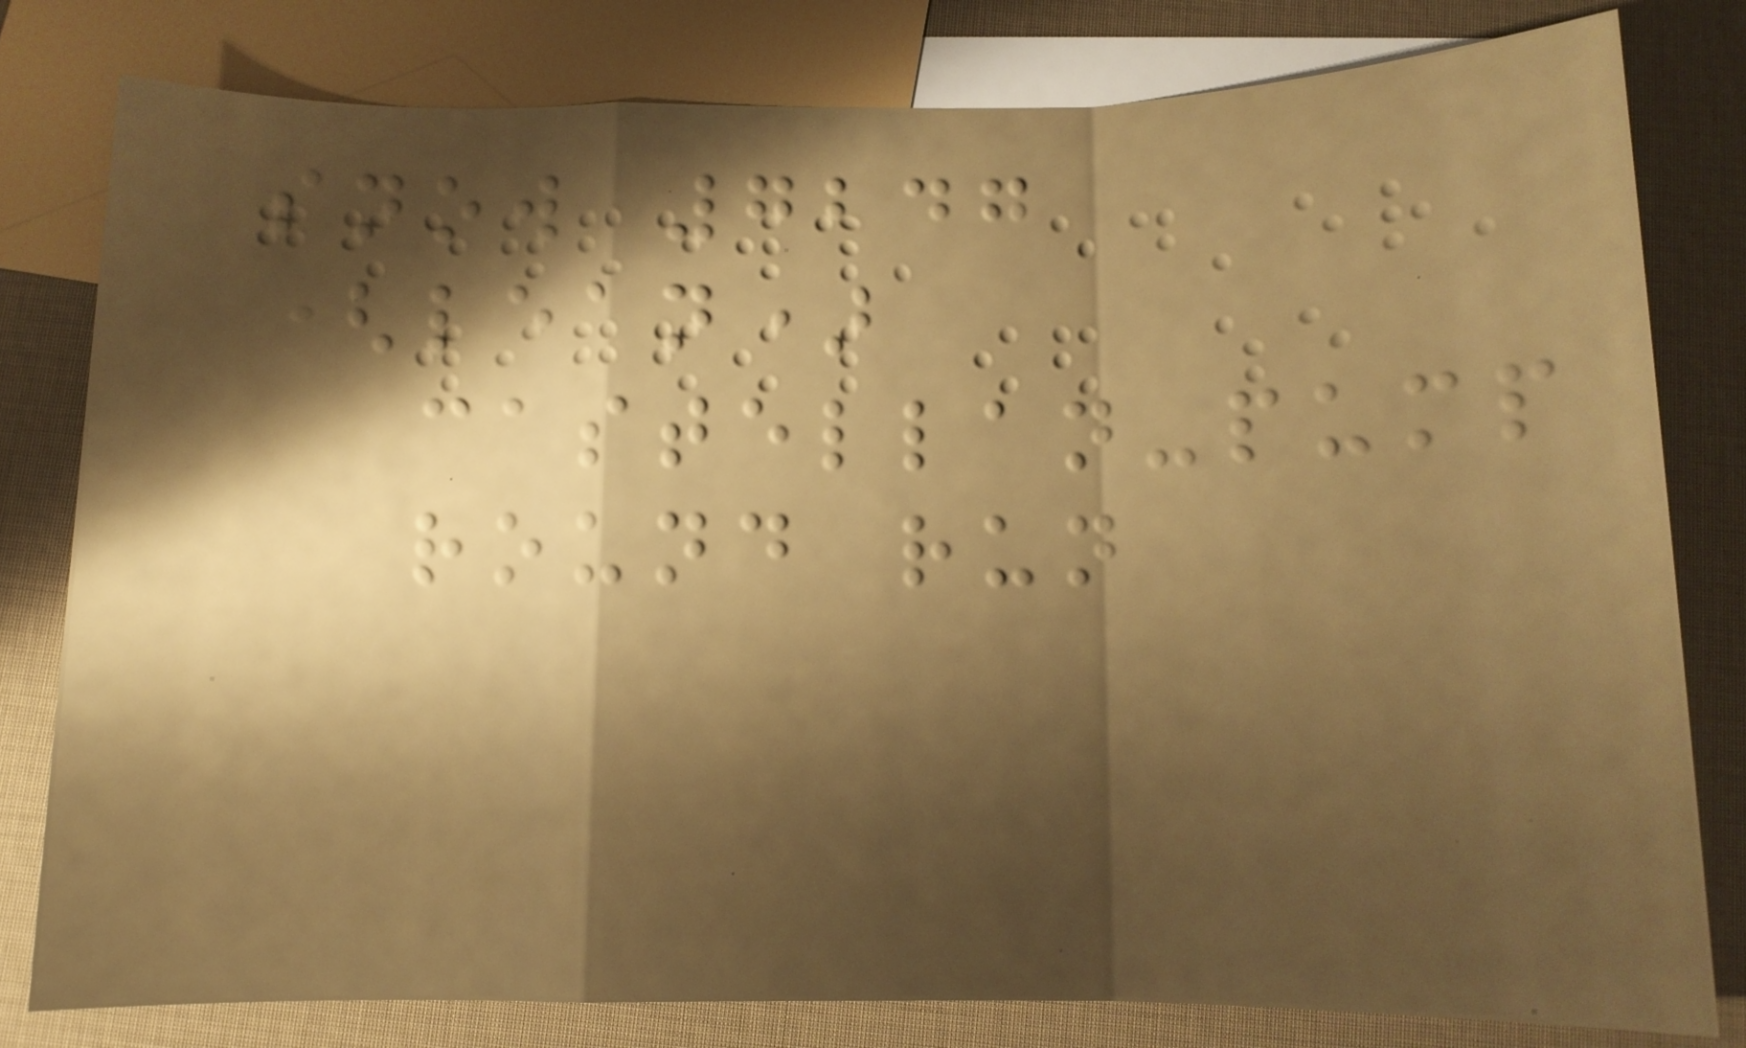snow 7247
(lean)
castellan-pump
round run
